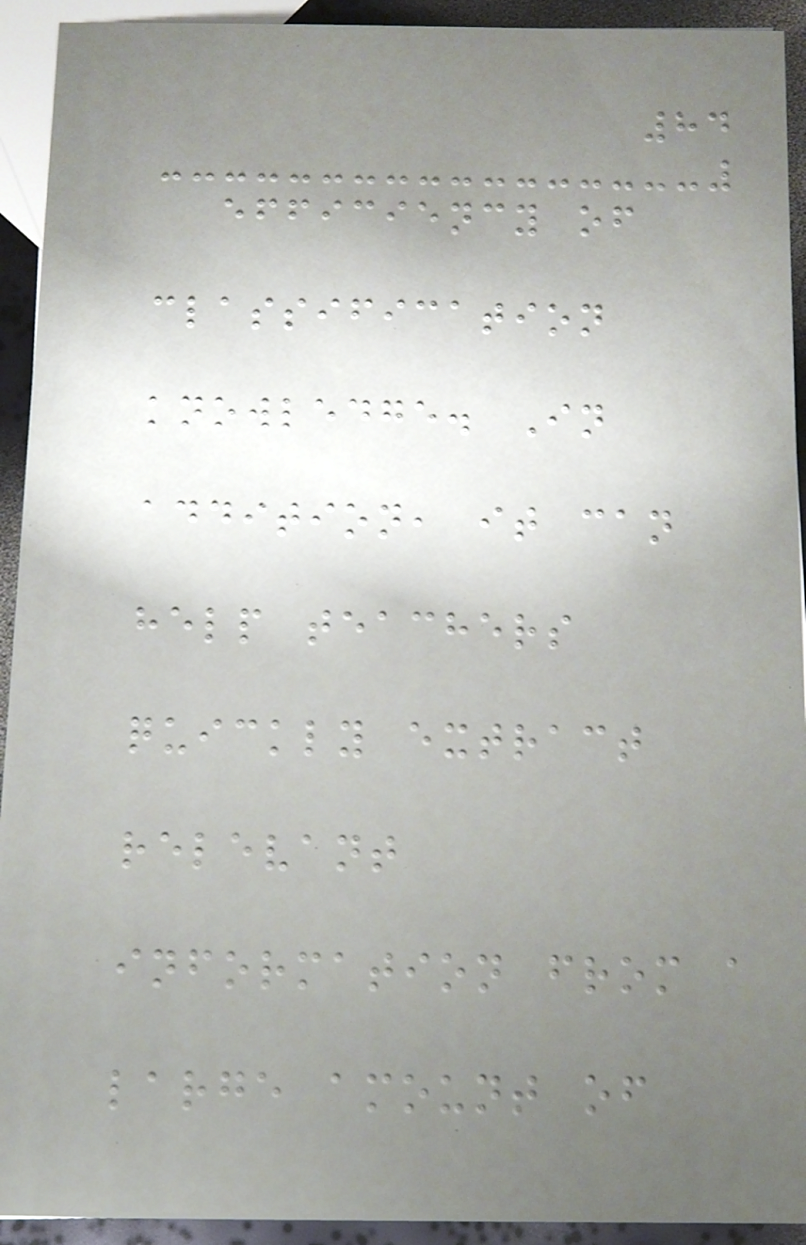84
efficiency of
classification
knowledge. In
addition, it can
help teachers
quickly extract
relevant
information from a
large amount of
